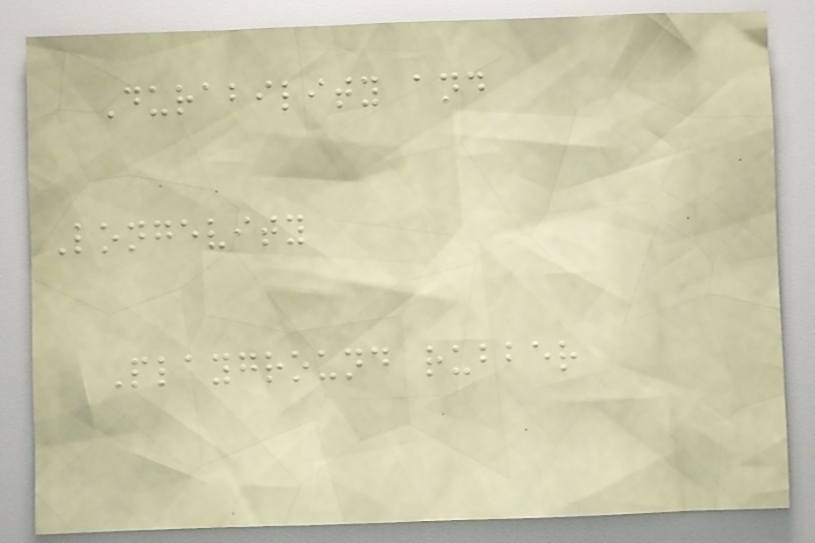Durability and
Longevity
Playground rubber
